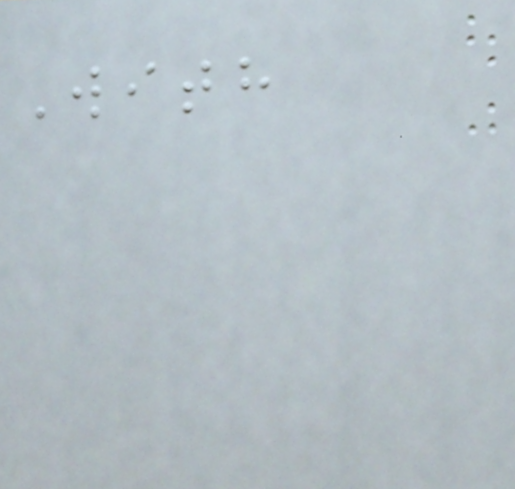With
